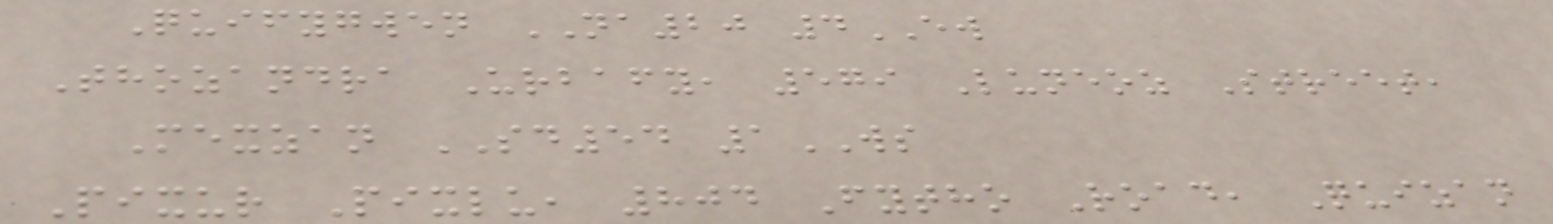Quifygwen NA20 4EW
Thozandra Urbafy, 579 Luneoz Street,
Mexzan SD54 1WS
Pixur Pixlu, 804 Fytho Road, Quizan
